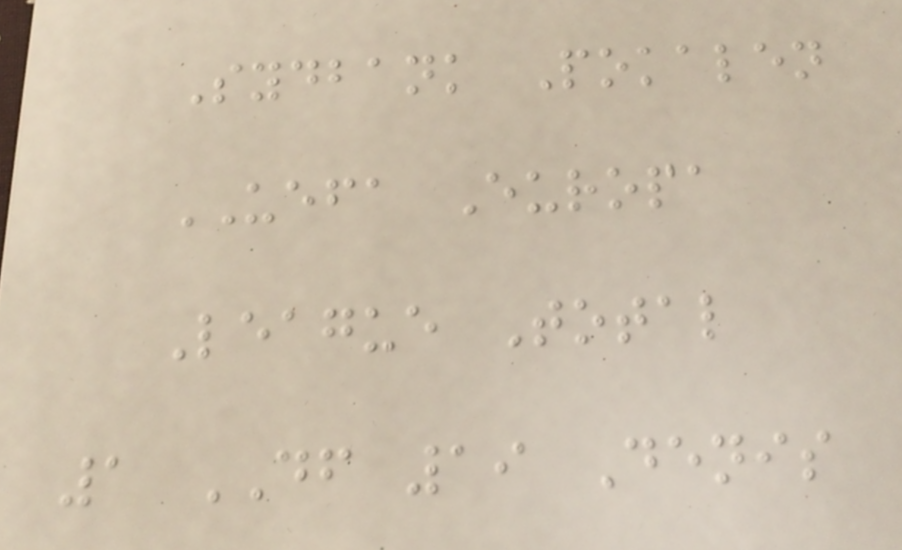Sydbank Pokalen
UEFA Europa
League Total
1 DF 19 Denis
